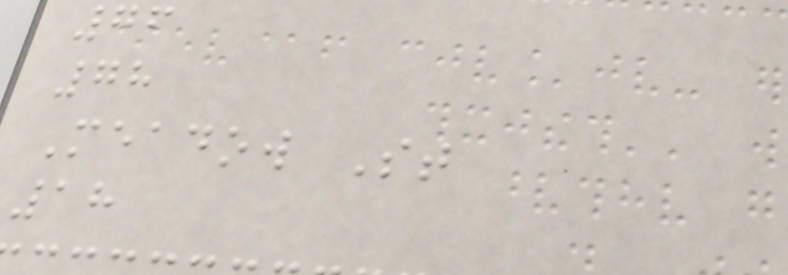76
78
Meadow St
18
